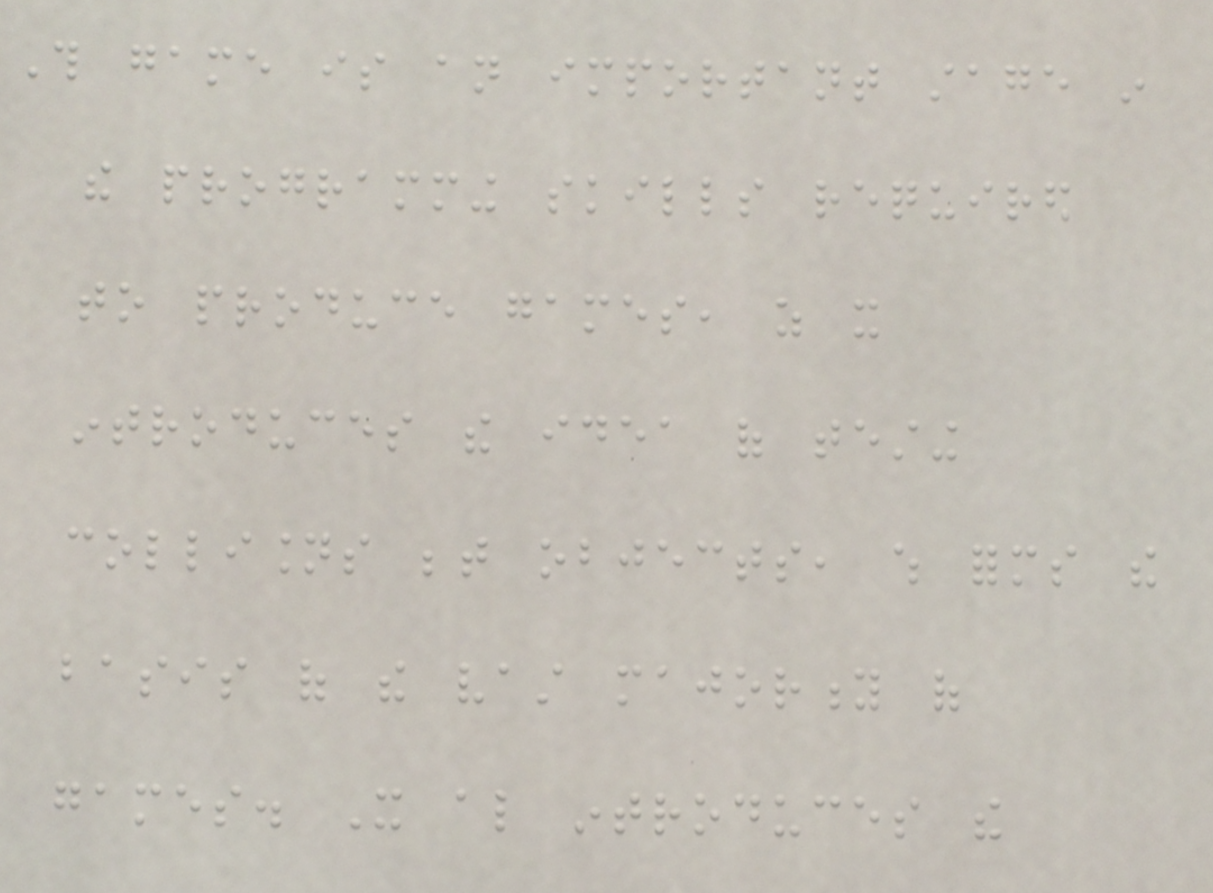This game is an important stage in
the programming skills required
to produce games, as it
introduces the idea of testing
collisions between objects, which forms the
basis of the vast majority of
games. It also introduces the
